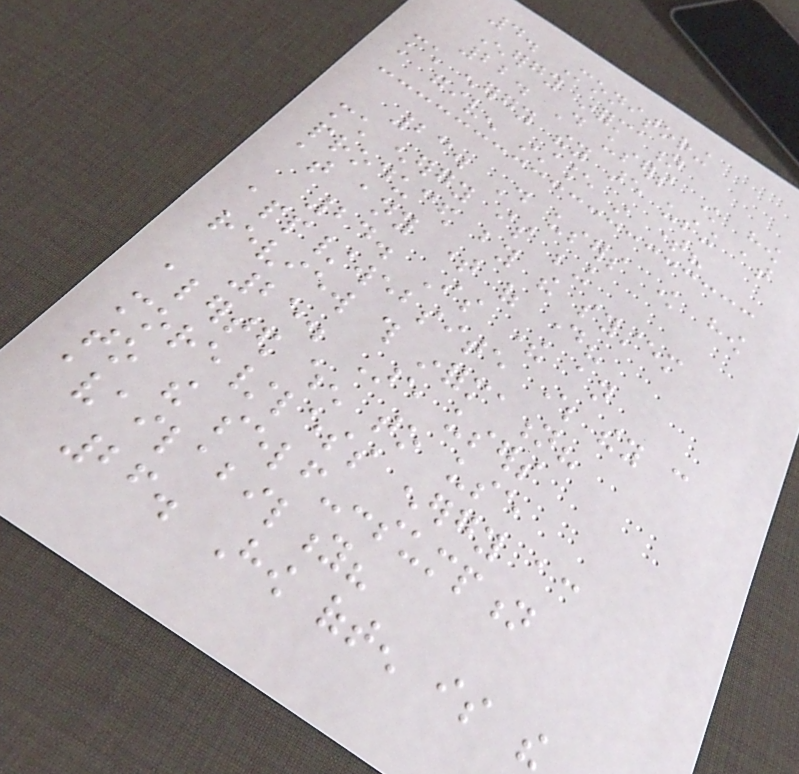4. Monitoring
Energy information
22. Do users know how
much energy they are using at
a given instance in time?
23. Do users know how
much energy is being
produced by the system
at any time of day?
24. Is there an
app/website where they can
review this information?
25. Are users
alerted when to use
more/less energy according
to the self-consumption
availability?
26. How often is the
